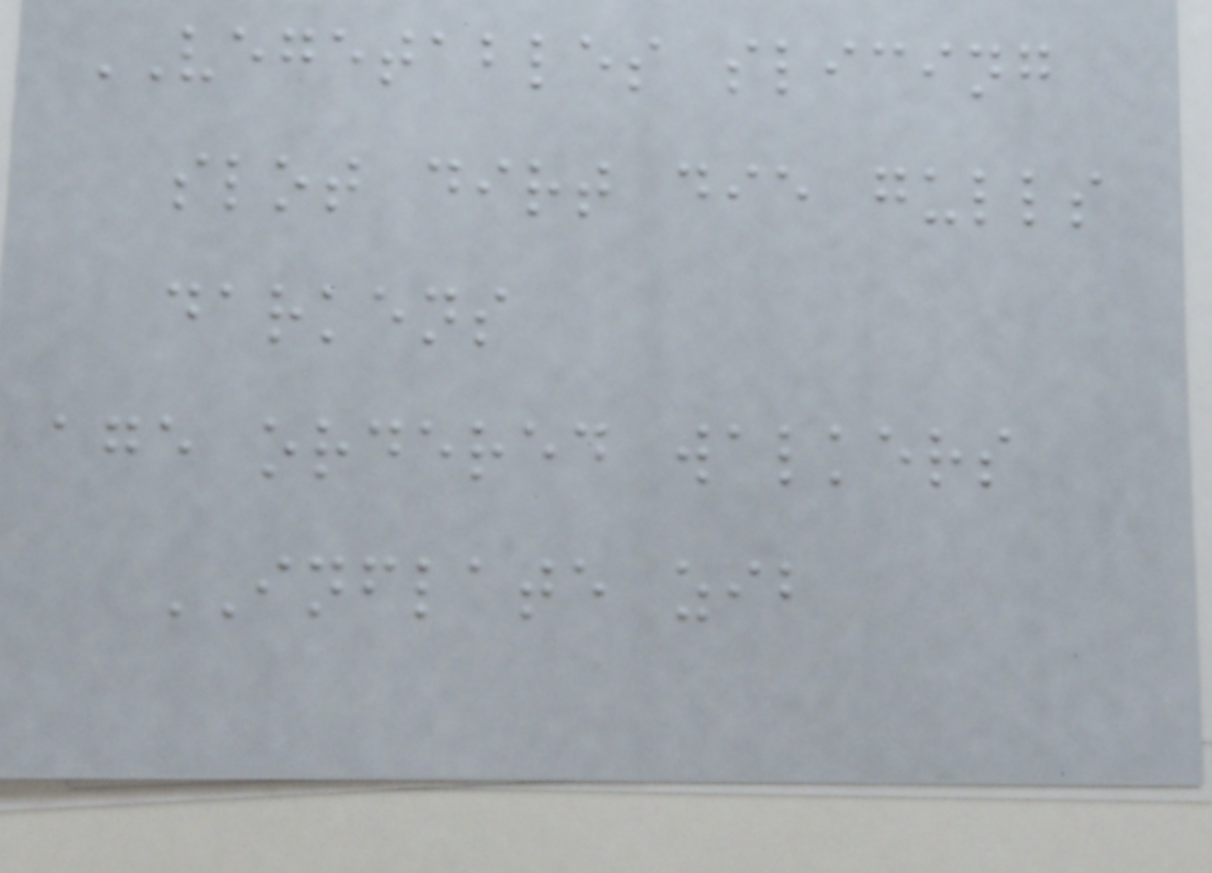VEGETABLES slicing
slot dirt die gulls
darkens
age ordered walkers
INFLATE zib
